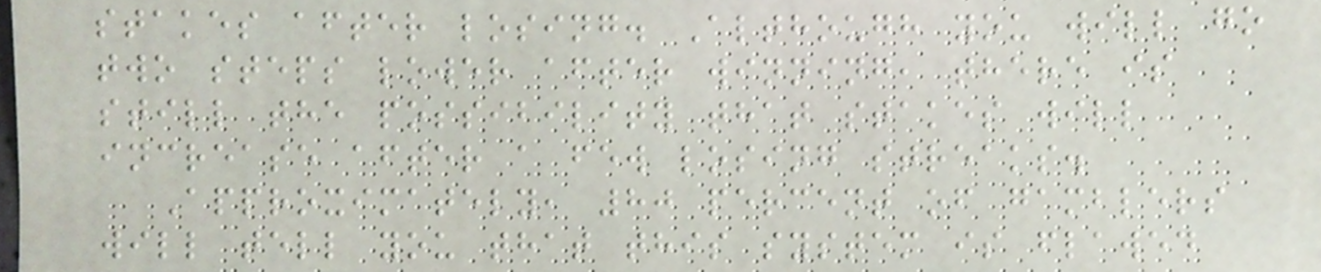stakes after losing. Although you will go
two steps lower after winning, there is
still the possibility that stakes will
increase after a few losing streaks.
Approximately, 80 percent of gamblers
will tell you that this system is flawed
